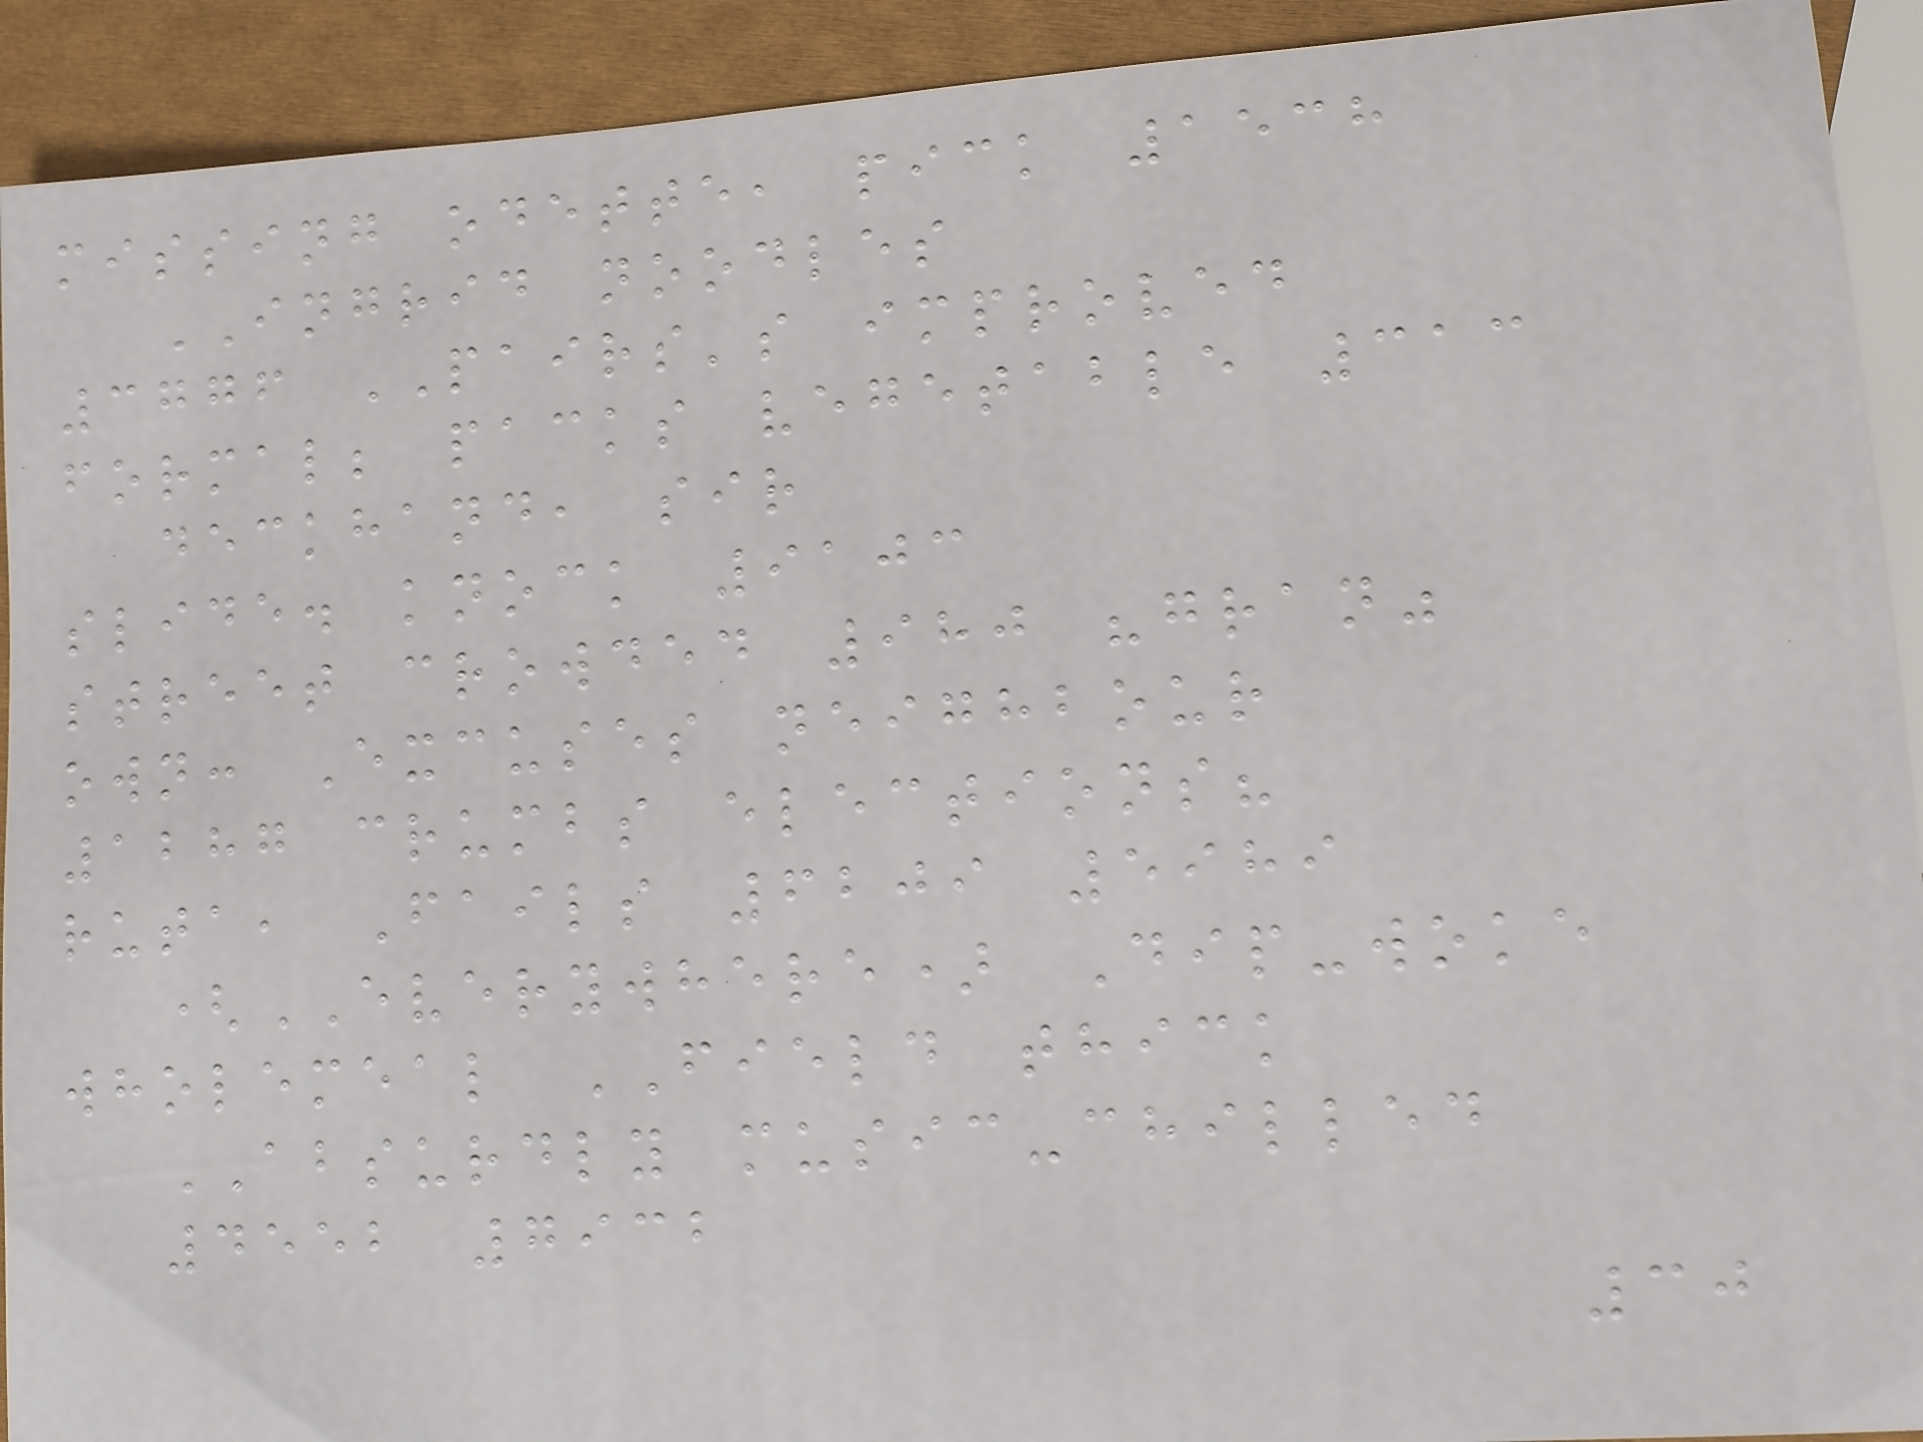missing odette, pick 1538
INGRID noodles
3776 PAIRS's improved
formal; packs vegetable 313
deckhand, sir
slide. knock 9103
street crowded 980 "gran"
own: Excuses neighbour
1287 crumbs elections?
ruta, Fails 6209 5989
(EVERYWHERE) Dip-woke
wholemeal FIELD thick
ABSURDLY music-chilled
4552 7932
30
